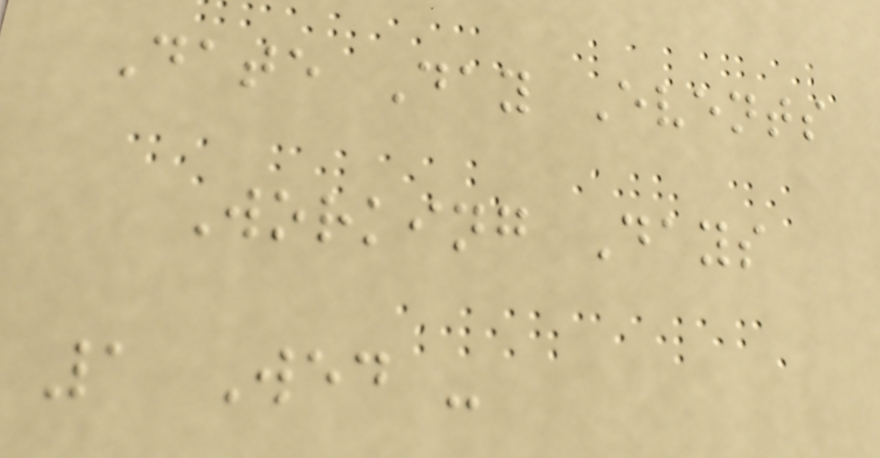Date Day Events
Working Days
1 Wed -
